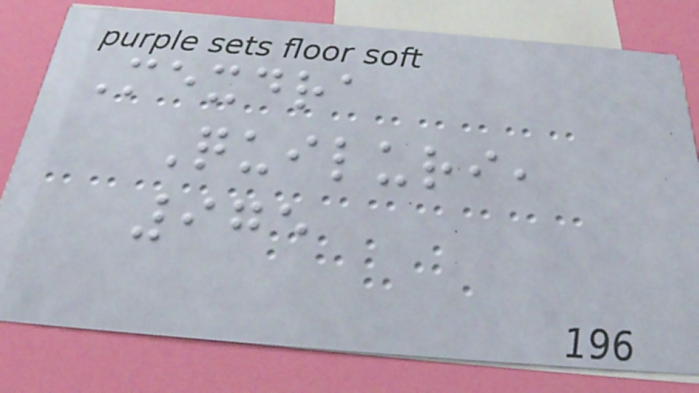Mexdra
Quiluri,
975
